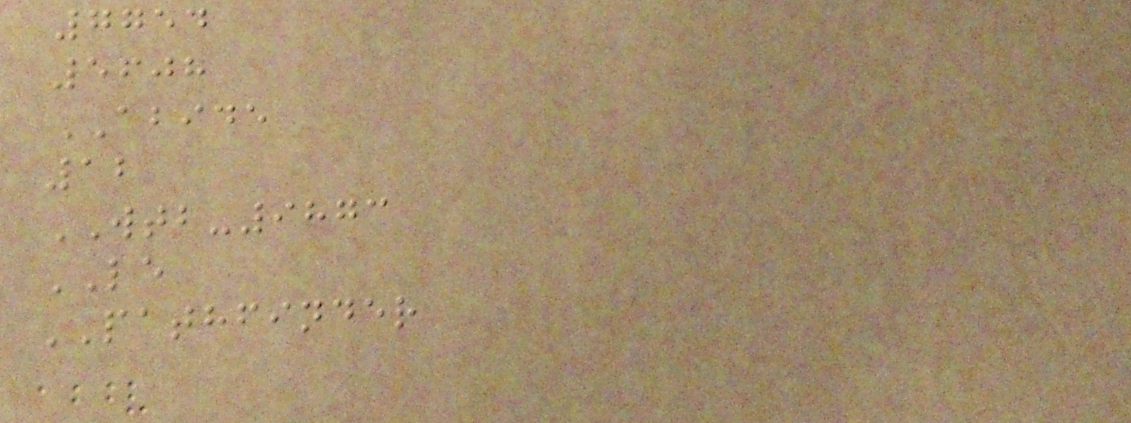7754
5608
ABIDE
12
WTB-9873
LE
PATHFINDER
